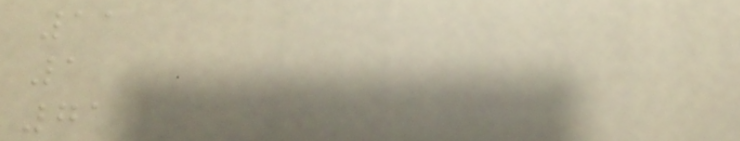11
1
71
